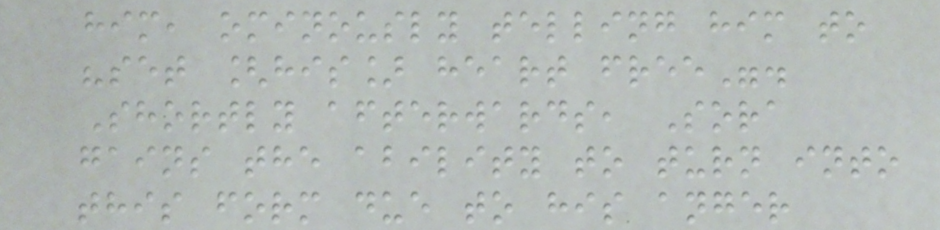him, ominously telling him to
"set [his] heart free".
Shortly afterwards, Sora
gains the ability to turn into
this form due to his anger
